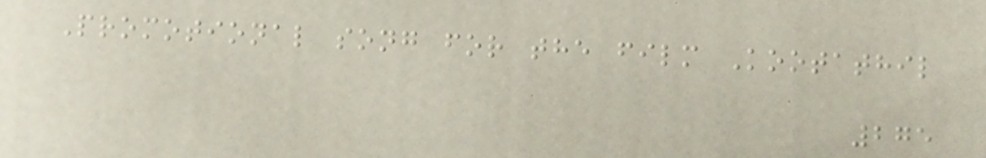Promotional song for the film Kootathil
275
